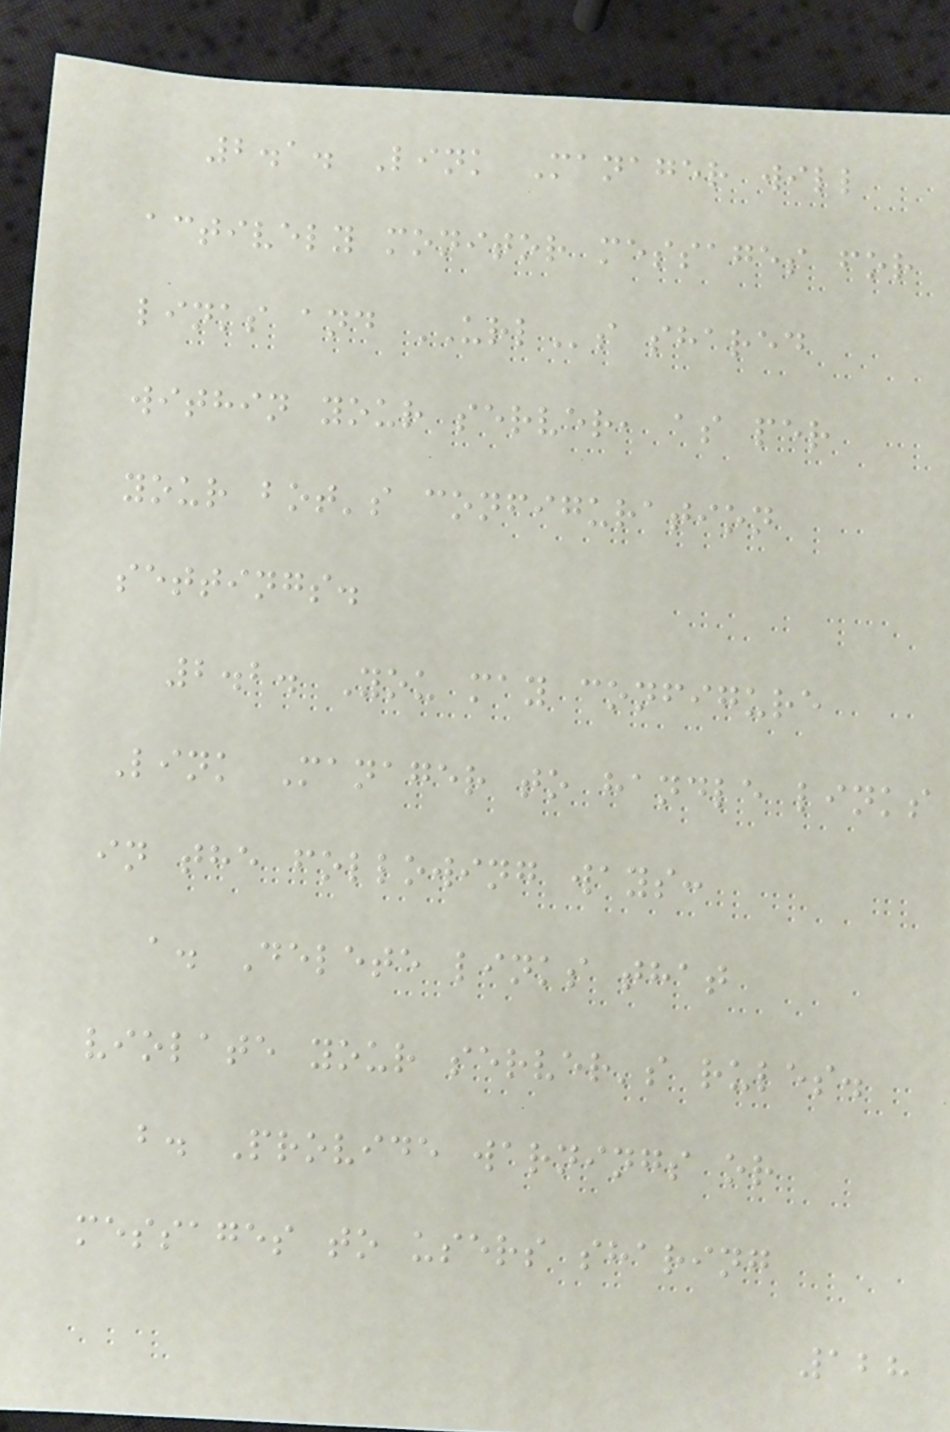2.1. Link Manager will
actively monitor messages for
links and URLs shared
within your server, as per
your bot's configuration
settings.
2.2. You may configure
Link Manager to handle links
in the following ways:
a. Delete links that
violate your server's rules.
b. Provide warnings or
messages to users sharing
128
